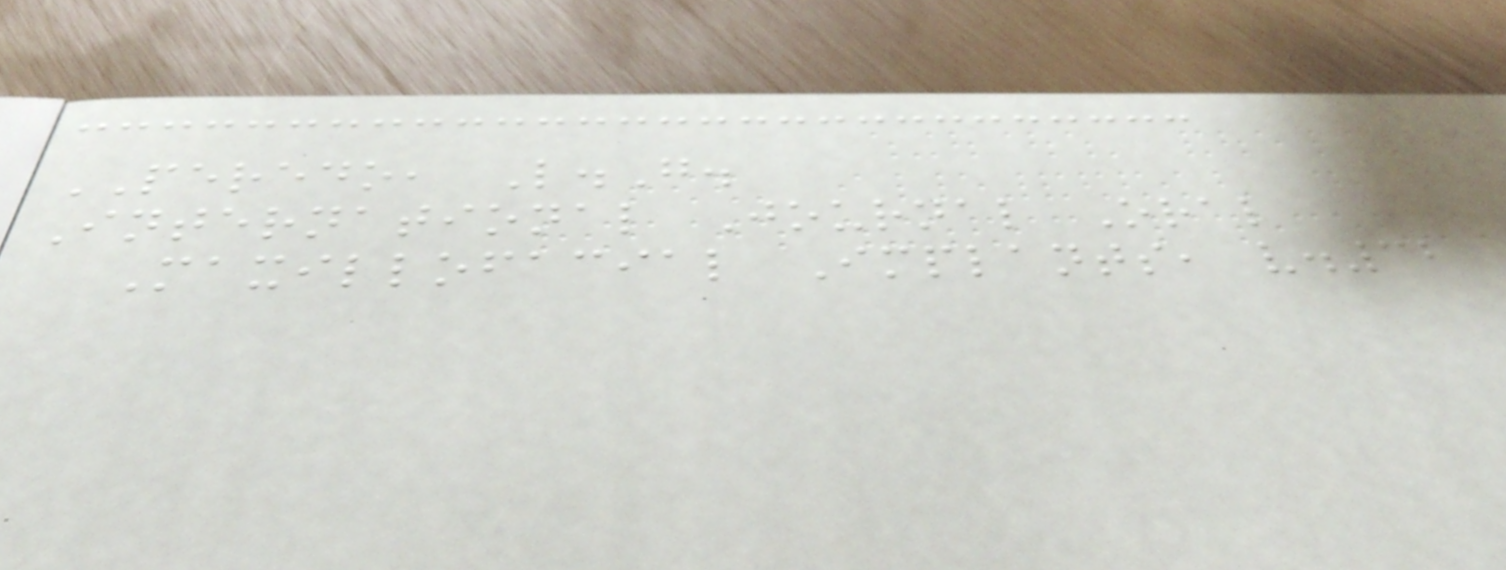PEREDO, L.G.
International Journal Oral
Maxillofacial Implants, v.32
